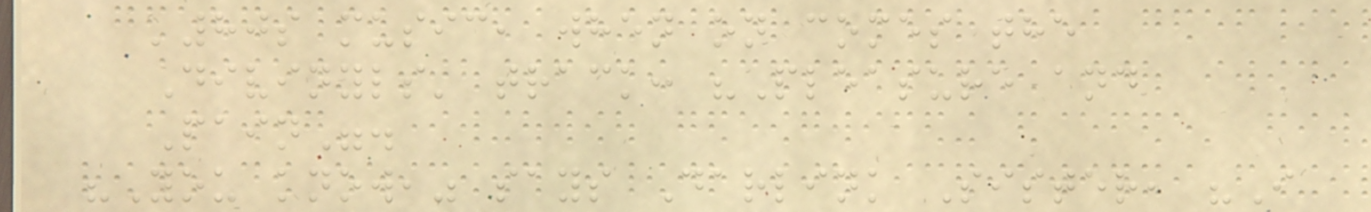'80s music, when on comes the
Divinyls' track: "Pleasure and
Pain".
"You know," says Darlink Sister, "I
